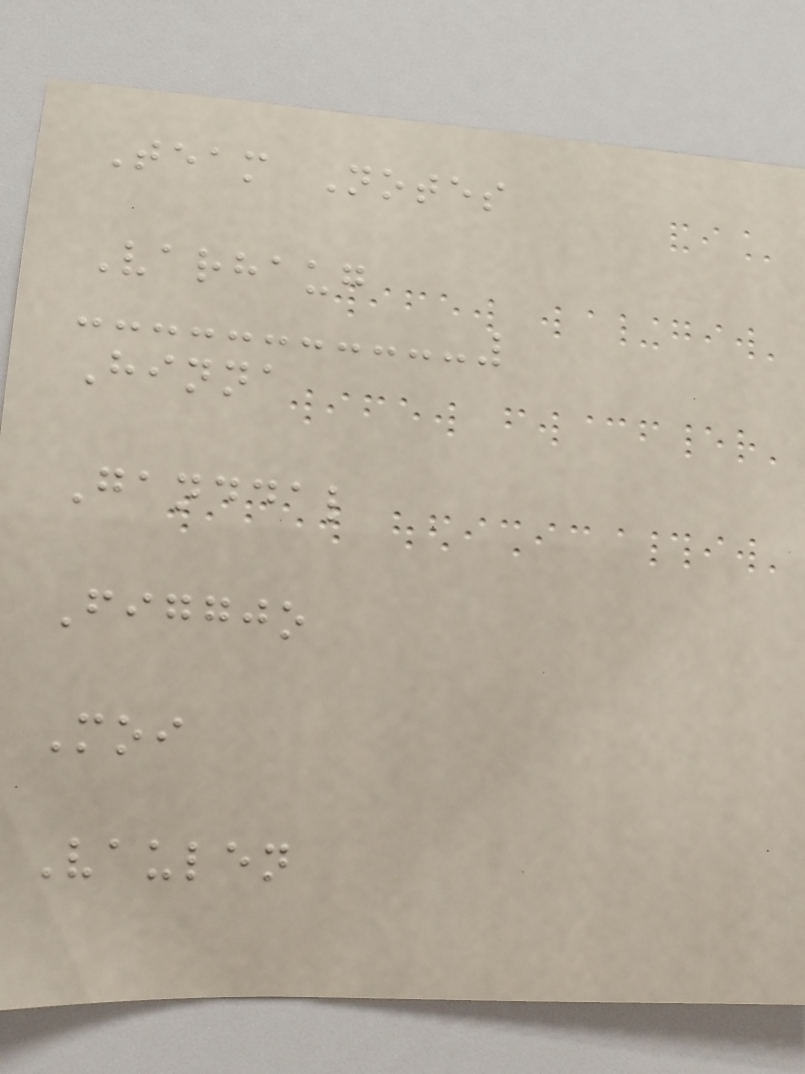Team Notes
Varhaug
Hinna
Ganddal
Figgjo
Moi
Vaulen
